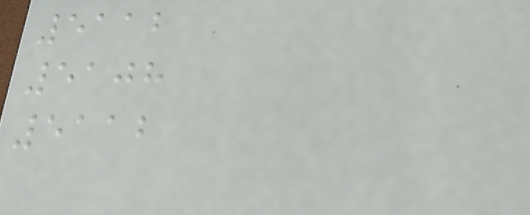5112
5108
5112
